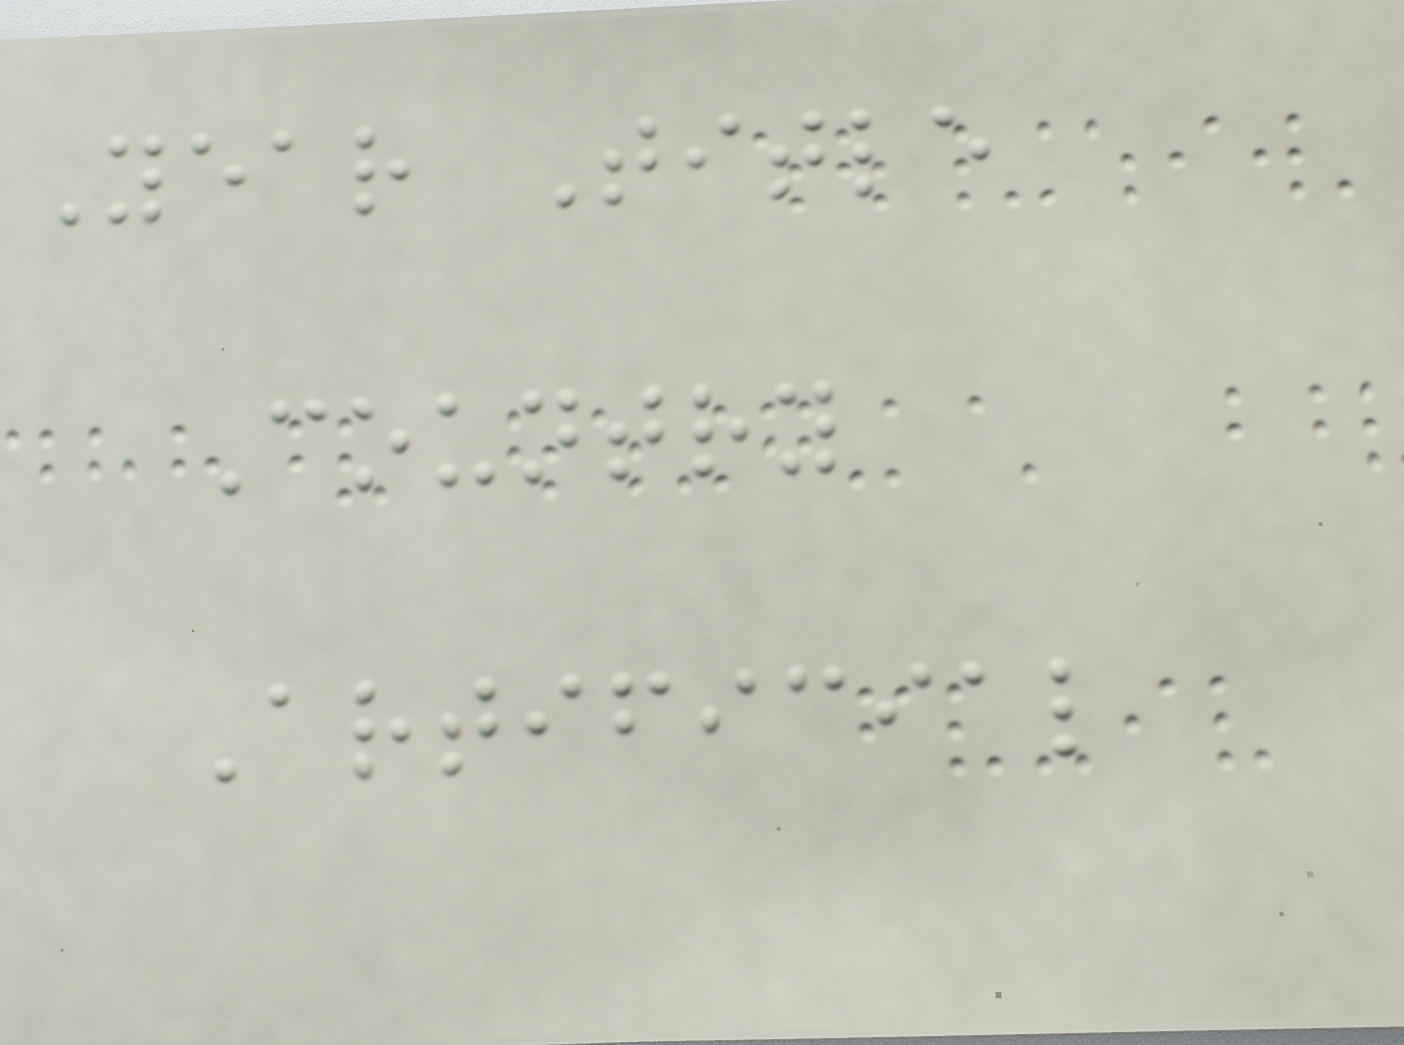Year Title
Country
Artificial
